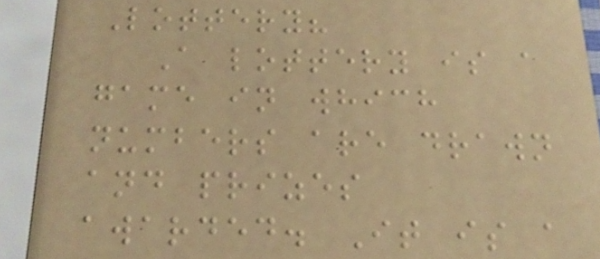Lottery?
A lottery is a
game in which
numbers are drawn
and prizes
awarded. It is a
